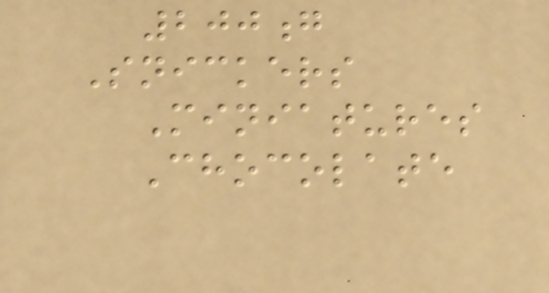200g
Snickers
Miniatures
Chocolate
